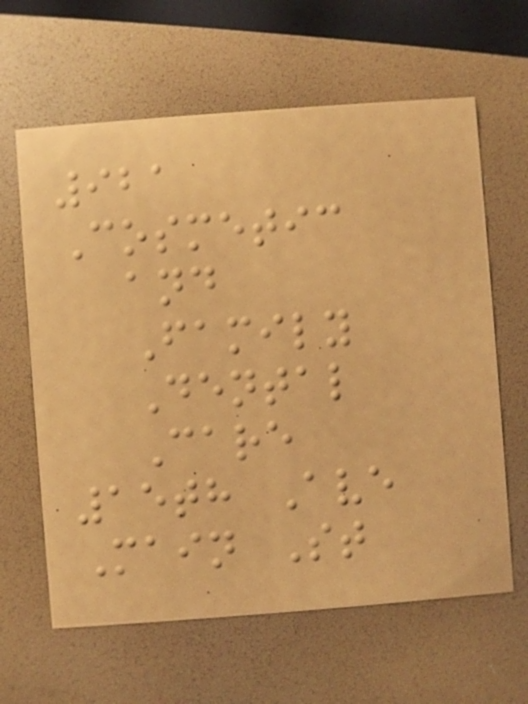921
Cosmetic
and
Family
Dental
Care
15th Ave
Main St
